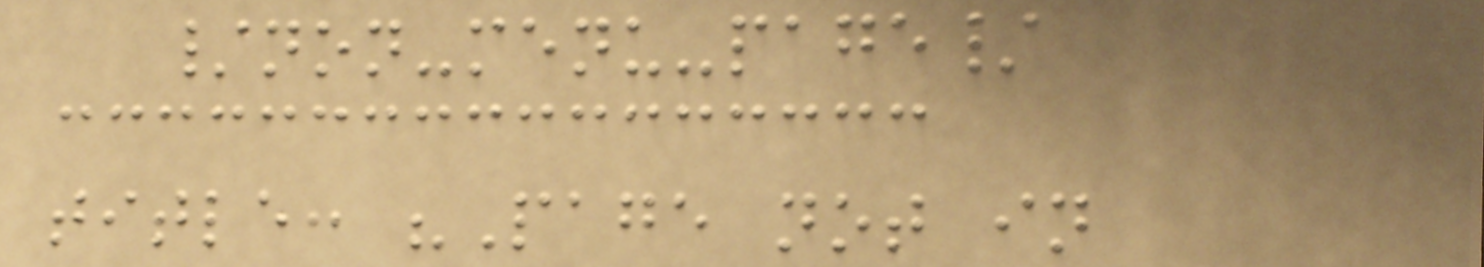/non-menu-page/
title: "Page not in
